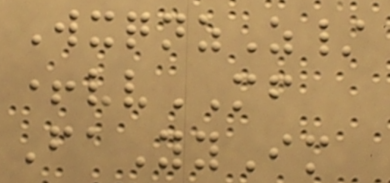WxqnzZ/
+vvMF
FaYyIm
